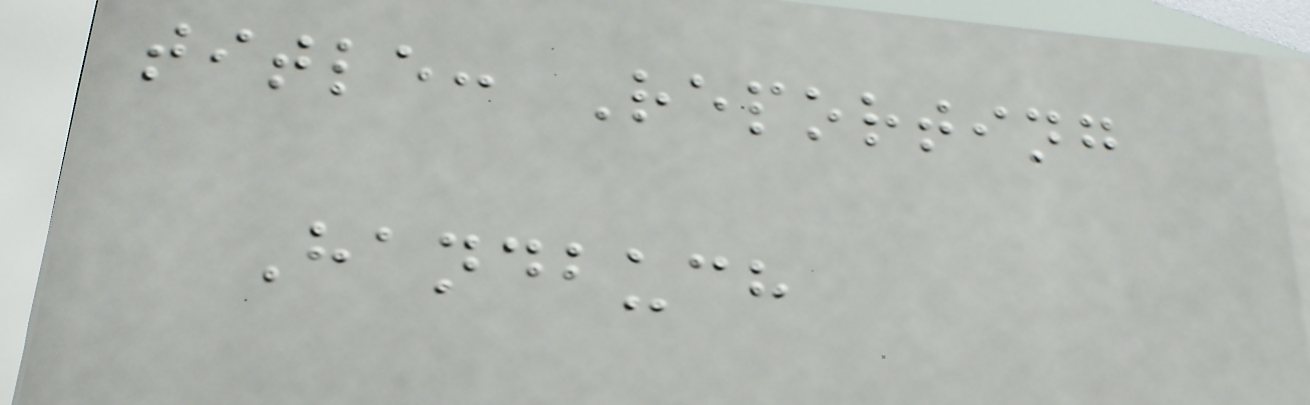title: Reporting
Handbuch
